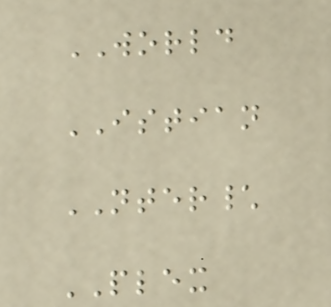WORLD
ISTIAN
NTER\
PLEX
